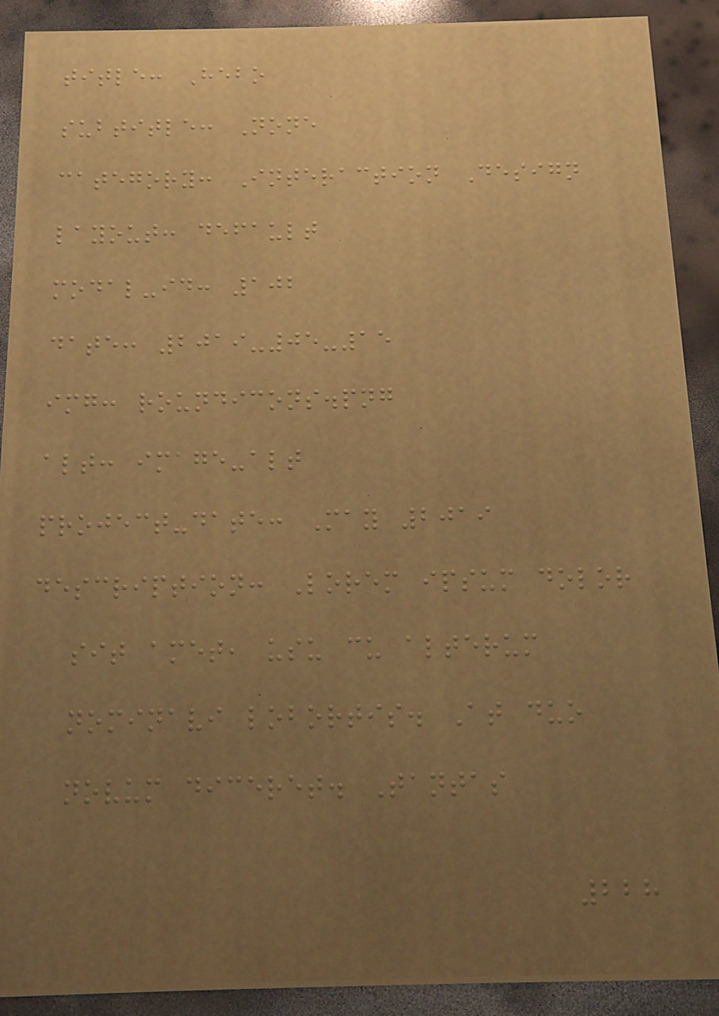title: Hebo
subtitle: None
category: Interaction Design
layout: default
modal-id: 102
date: 2019-05-15
img: roundicons.png
alt: image-alt
project-date: May 2019
description: Lorem ipsum dolor
sit amet, usu cu alterum
nominavi lobortis. At duo
novum diceret. Tantas
228
